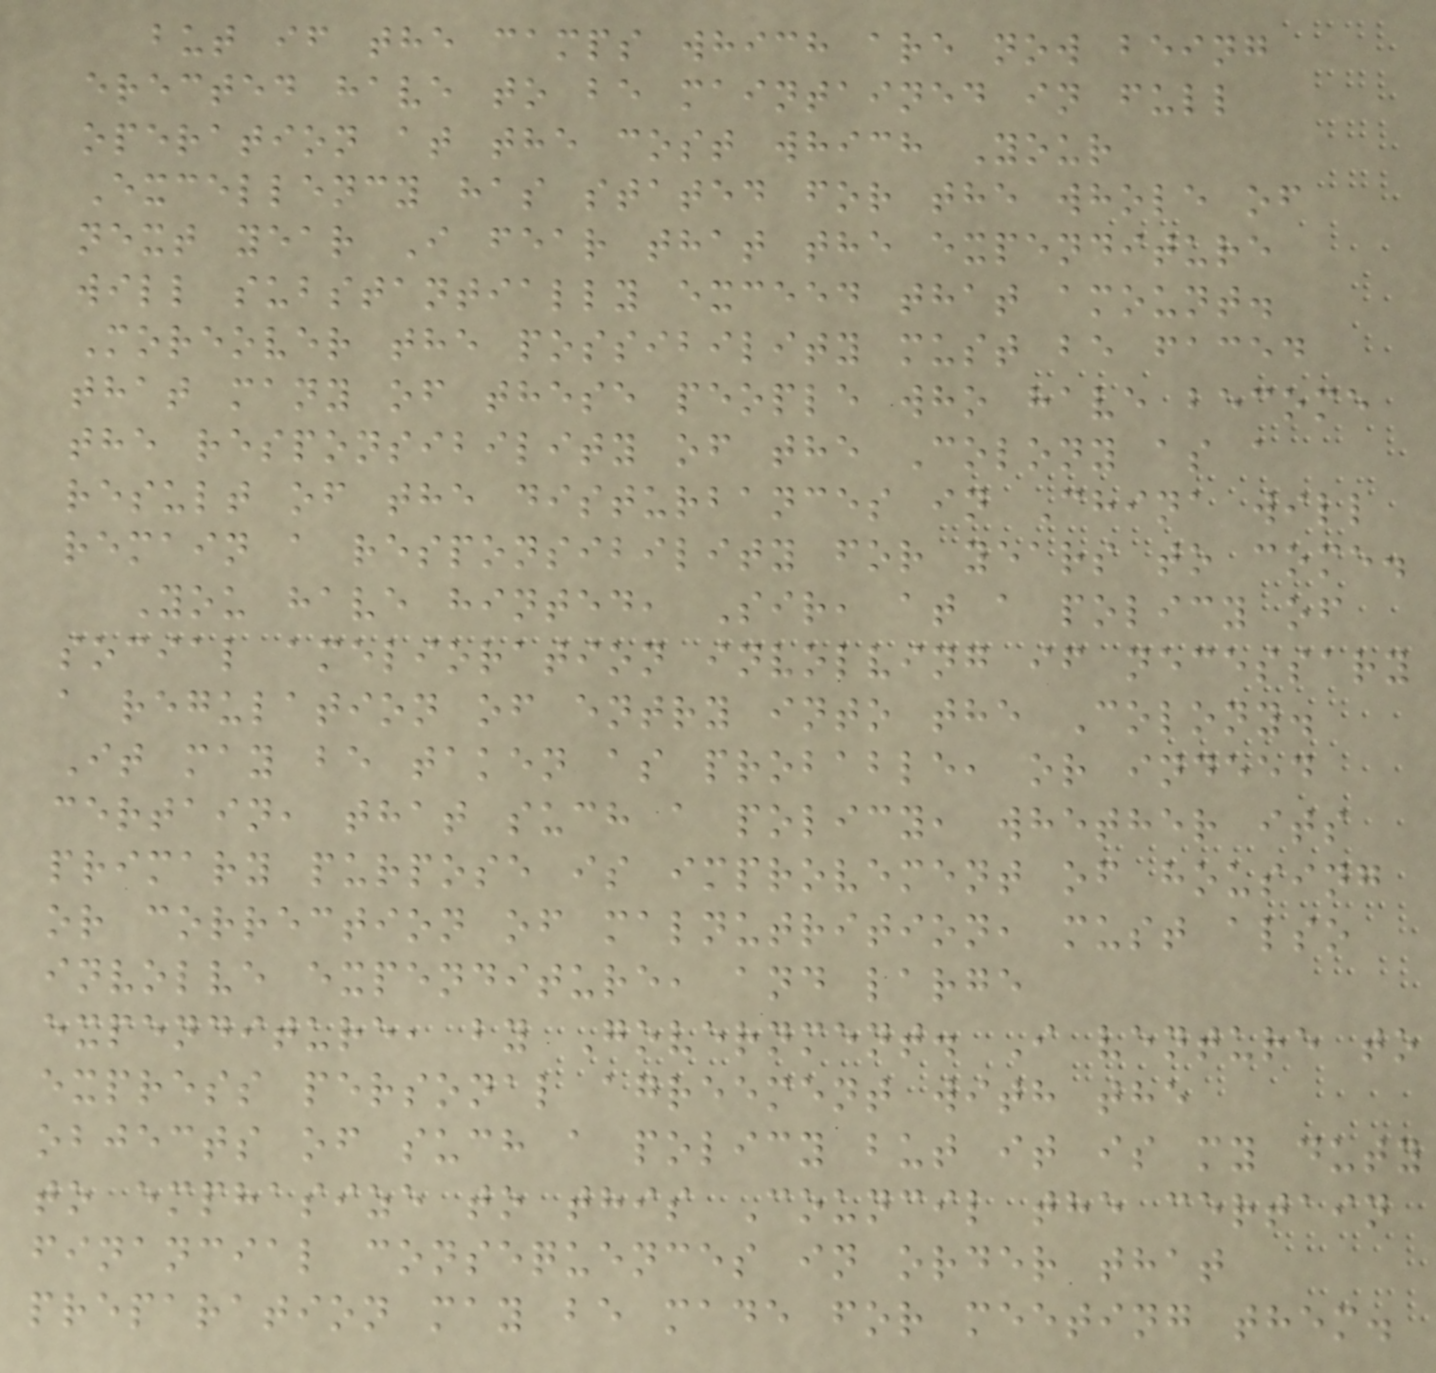but if the camps which are now being
erected have to be maintained in full
operation at the cost which Your
Excellency has stated for the whole of
next year I fear that the expenditure
will substantially exceed that amount.
Moreover the possibility must be faced
that many of these people who have become
the responsibility of the Colony as a
result of the disturbances in China will
remain a responsibility for years to come.
You have hinted, Sir, at a policy of
social amelioration involving if necessary
a regulation of entry into the Colony.
It may be taken as probable, or indeed
certain, that such a policy, whether its
primary purpose is improvement of housing
or correction of malnutrition, must also
involve expenditure, and large
expenditure, by Government. I venture to
express personal agreement with the
objects of such a policy but it is my duty
to emphasize to this Council the certain
financial consequences in order that
preparation may be made for meeting them.
